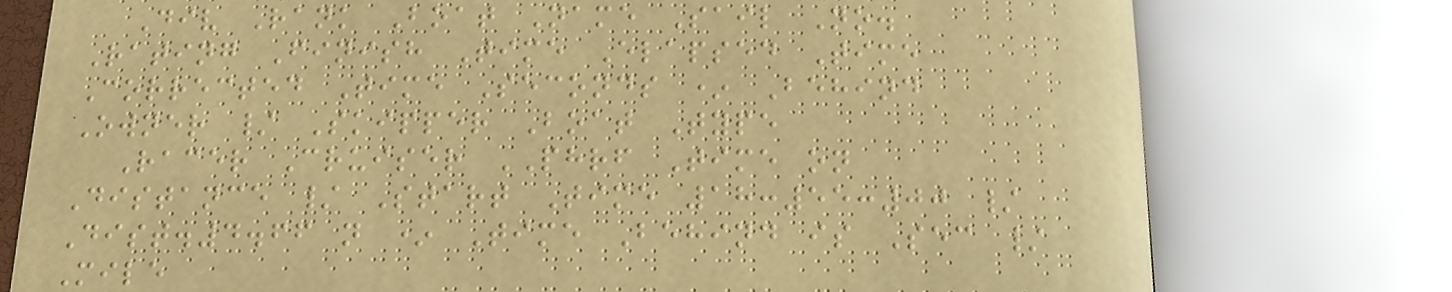Div Rank Boat Name Sail No.
Rating Finish Time Elapsed Time
Corrected Time Seconds * Behind
Owner / Skipper Boat Type
Racer Cruiser PHRF Time on
Distance / Start Time 18:55:00 /
Dist.4.66 n * Time Behind is Sec /
Mile
